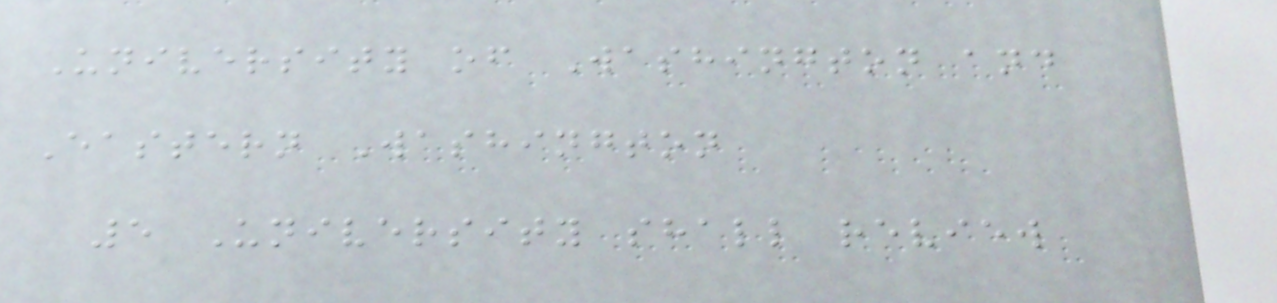University of Washington and
Eastern Washington
5 University shall review
